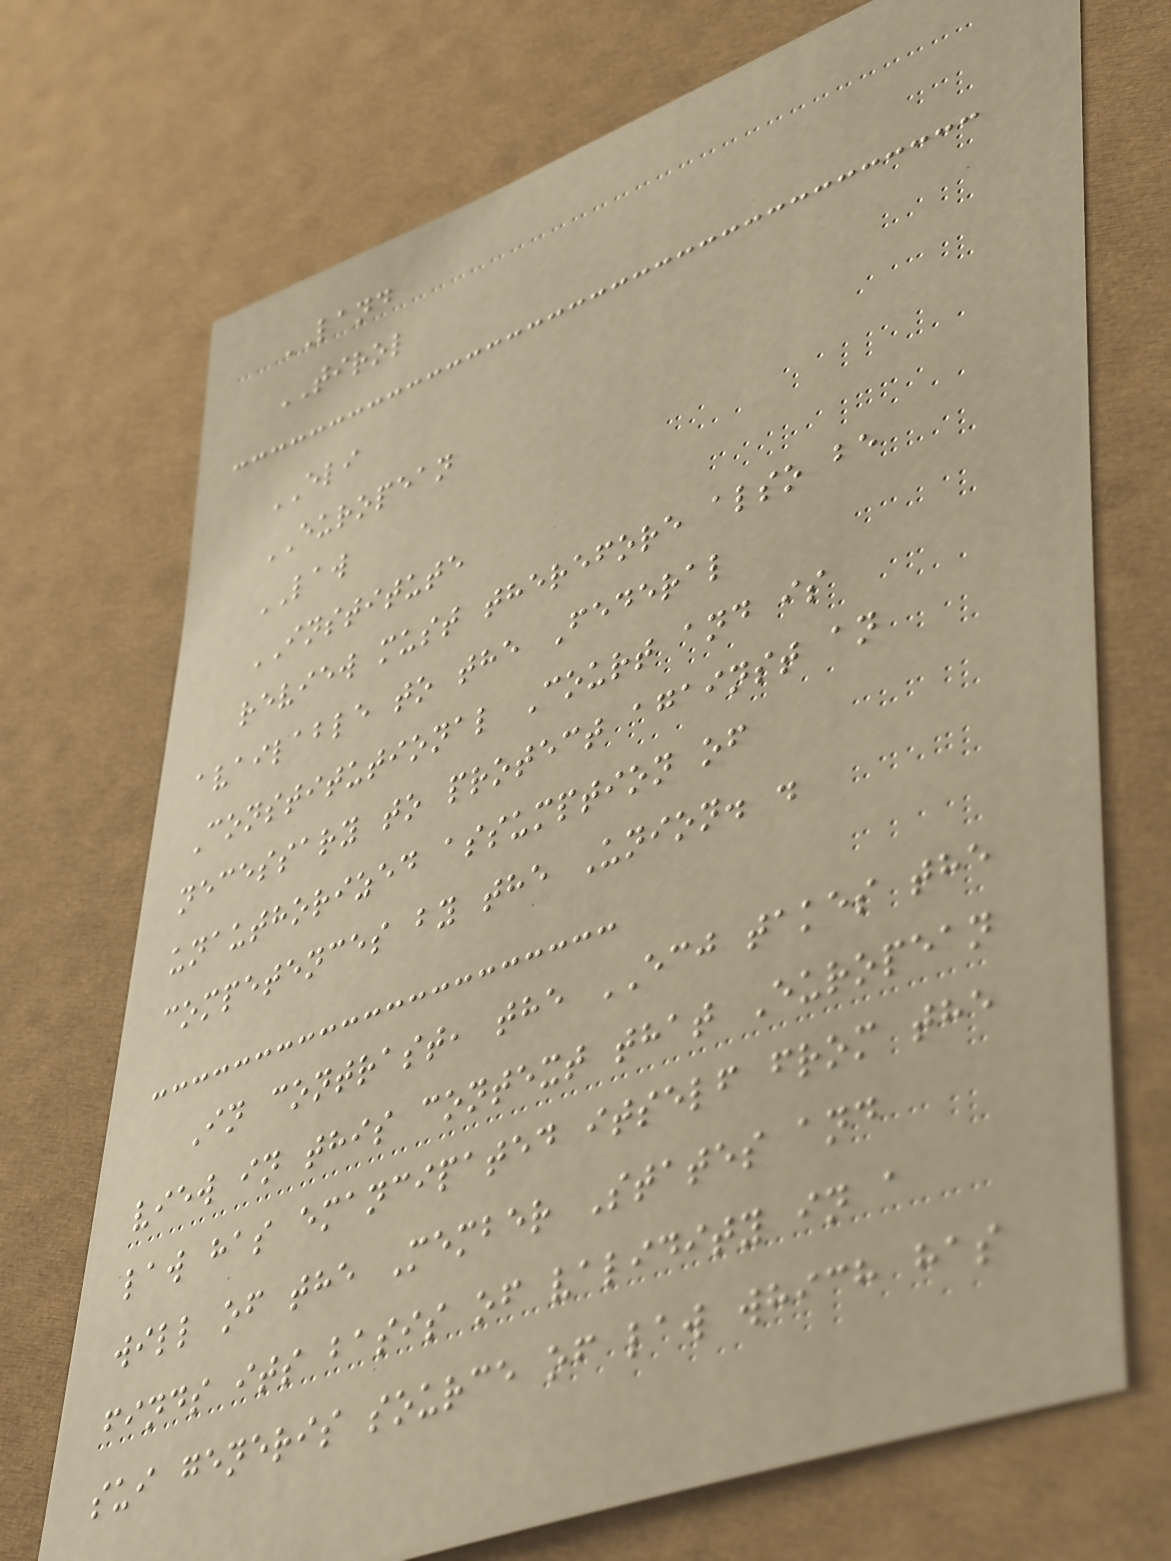LAND
TIROL
ELI
EUROPEAN
LAW
INSTITUTE
review must therefore also be
available to the Federal
Constitutional Court and is
necessary to protect against an
unauthorized assumption of
competences by the Union. .
In contrast, the ECJ takes the
view in this context that European
law has emancipated itself from the
will of the Member States and
finds its basis of validity in a
sui generis source of law which has
